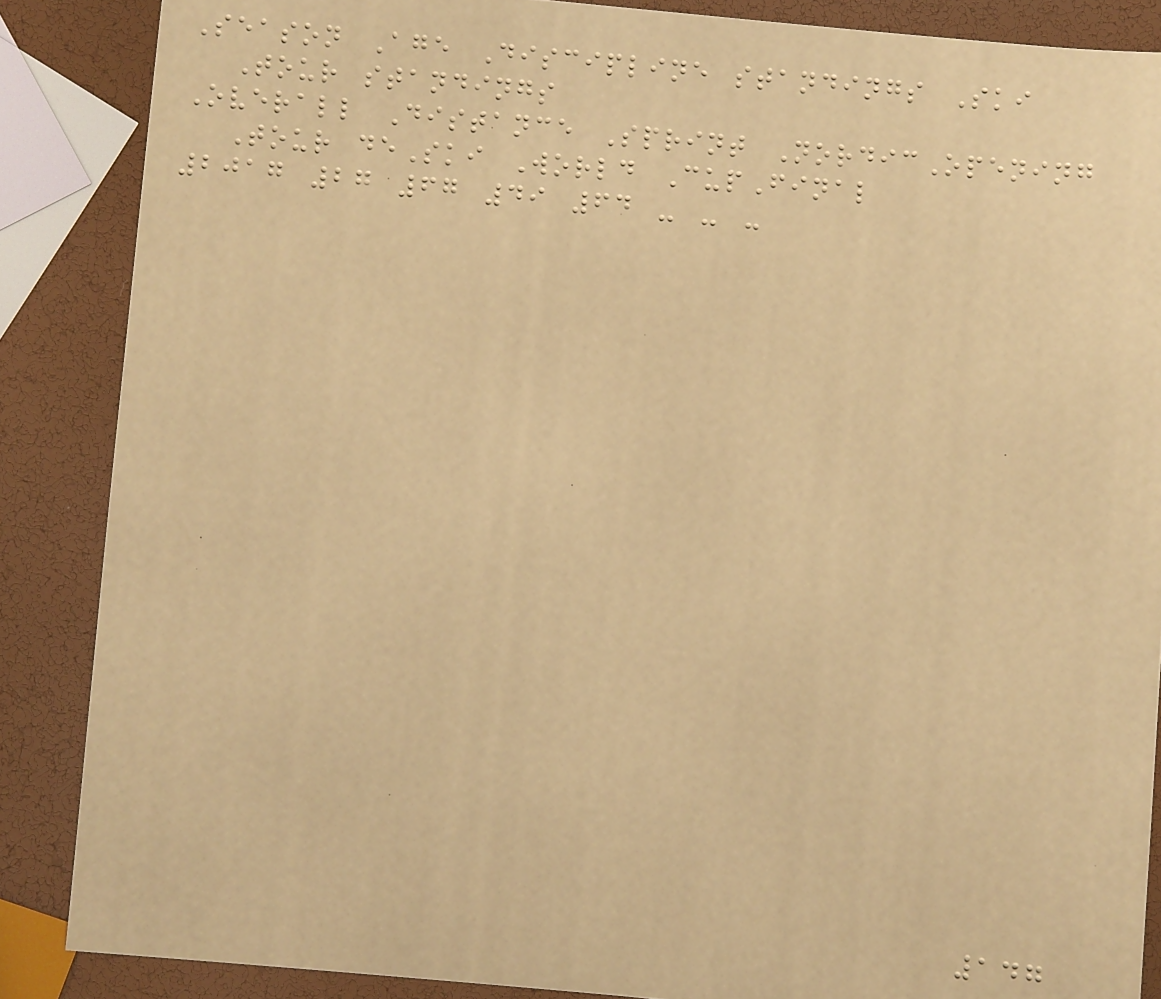Season Age Discipline standings Ski
Tour standings
Overall Distance Sprint NordicOpening
Tour deSki World CupFinal
2017 27 67 49 64 - - -
147
